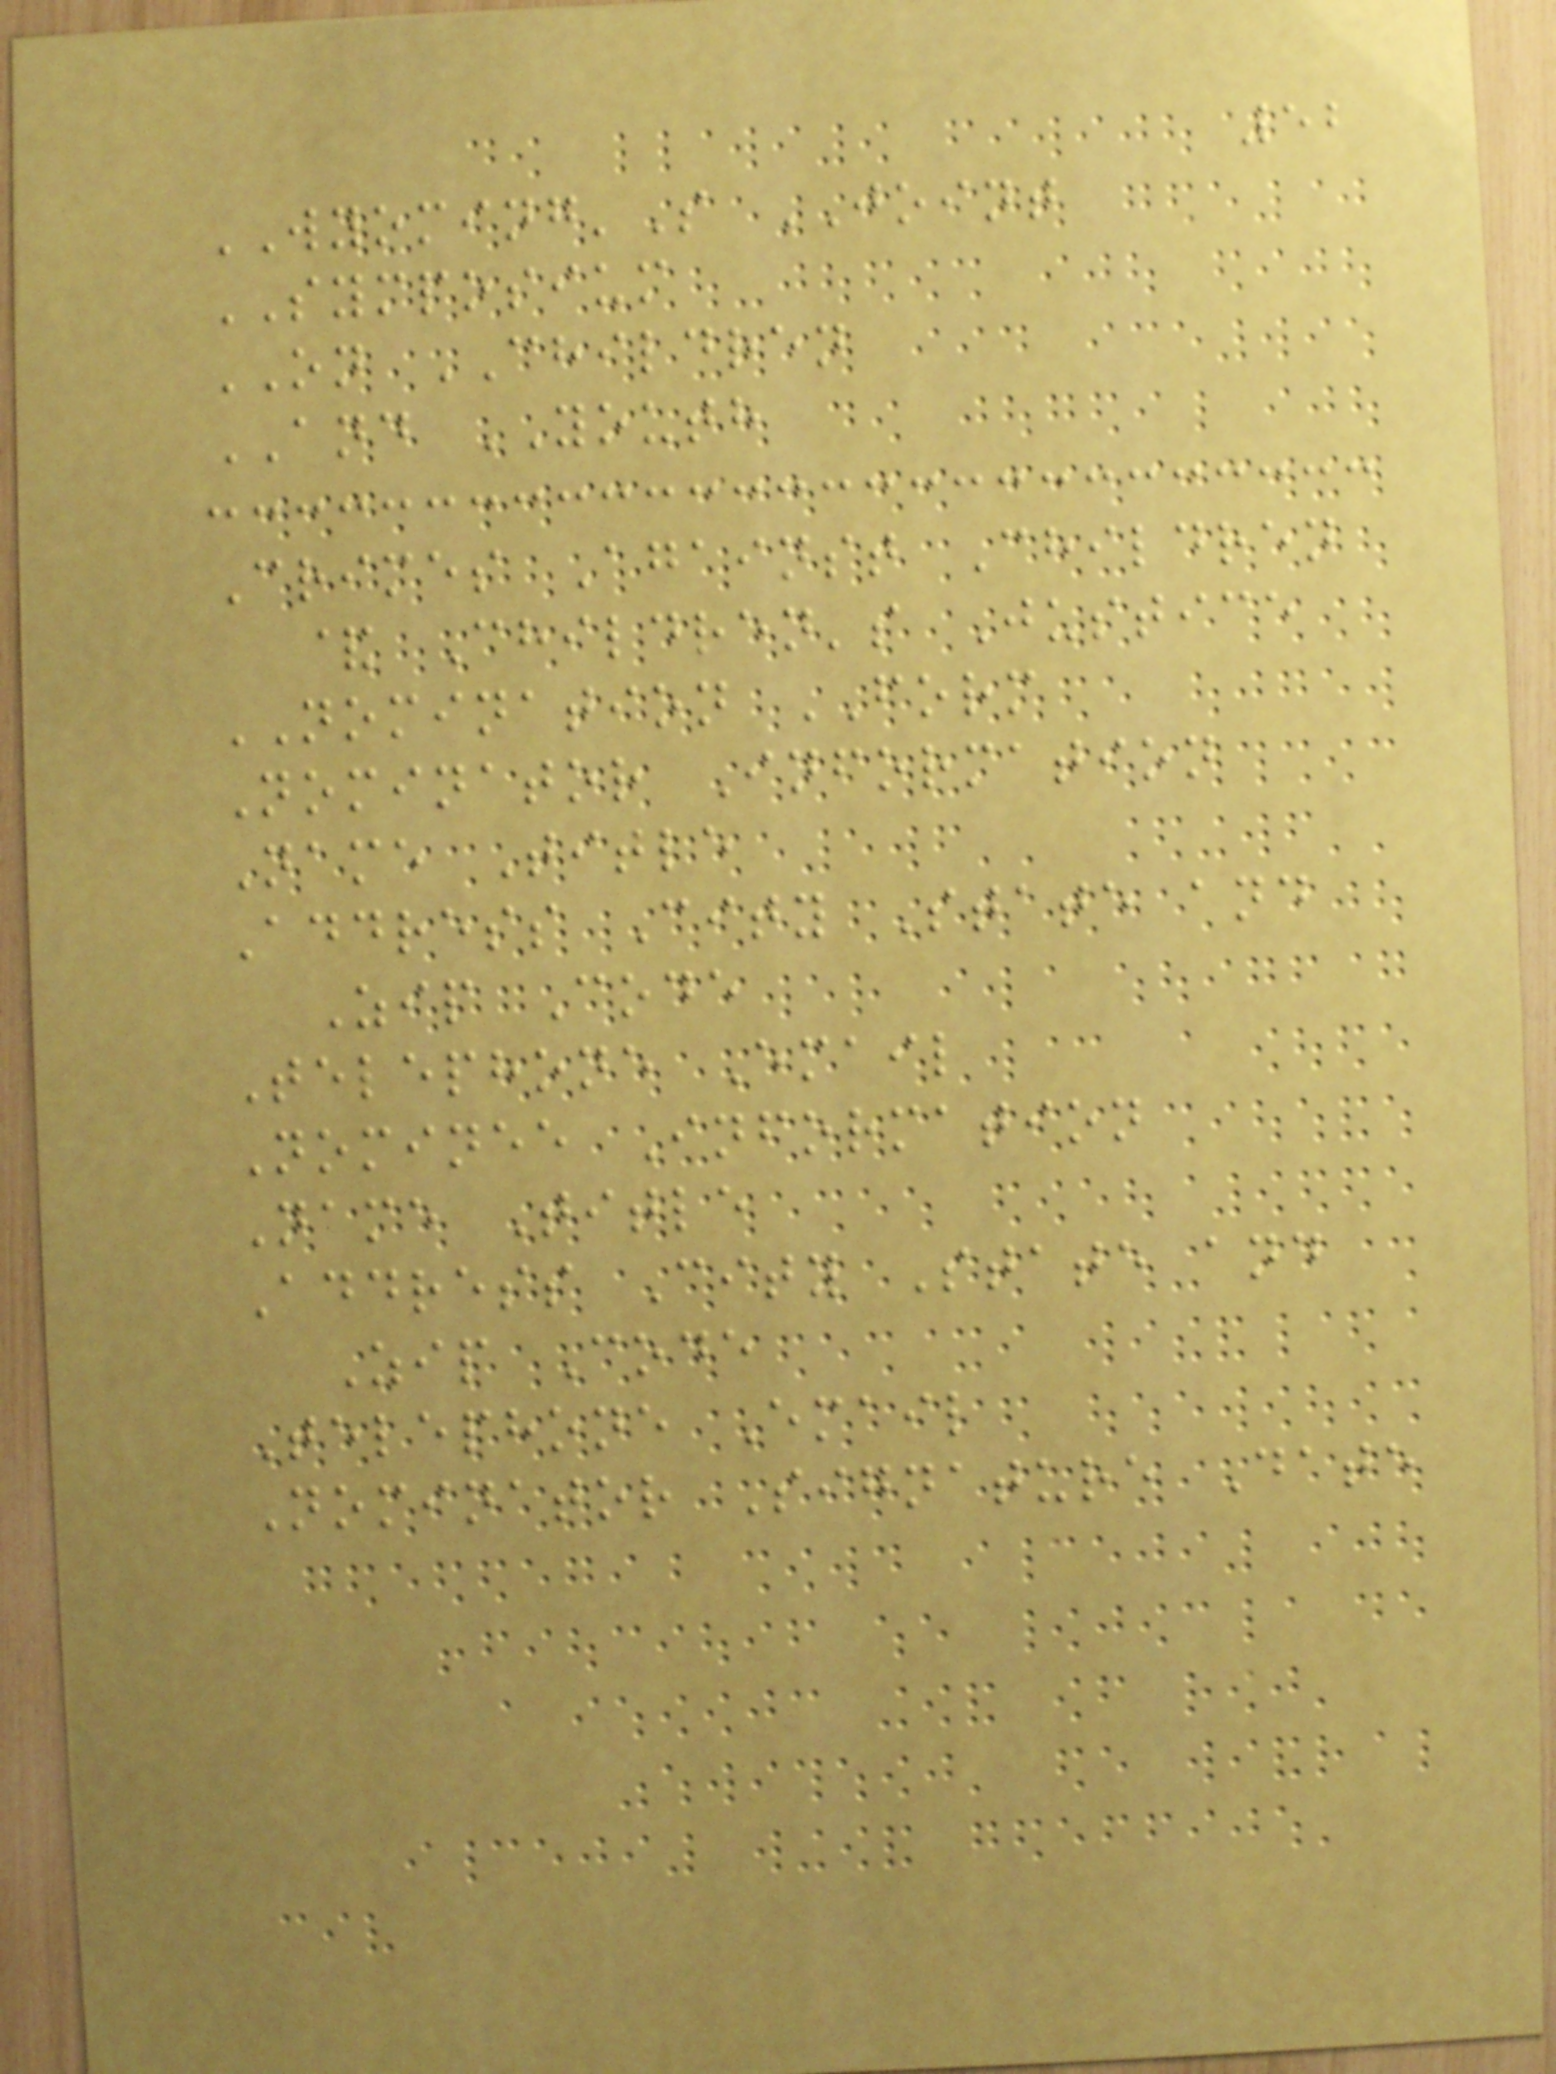52
WYOMING'S JOINT
SYMPOSIUM
ON CHILDREN
AND YOUTH
Crimes Against Children
& Children's Justice
NOMINATION FORM
Nominator Information
Name Title
Address City State and
Zip Code
Telephone Email
Nominee Information
Name Title
Address City State and
Zip Code
Telephone Email
Nominator Signature Date
